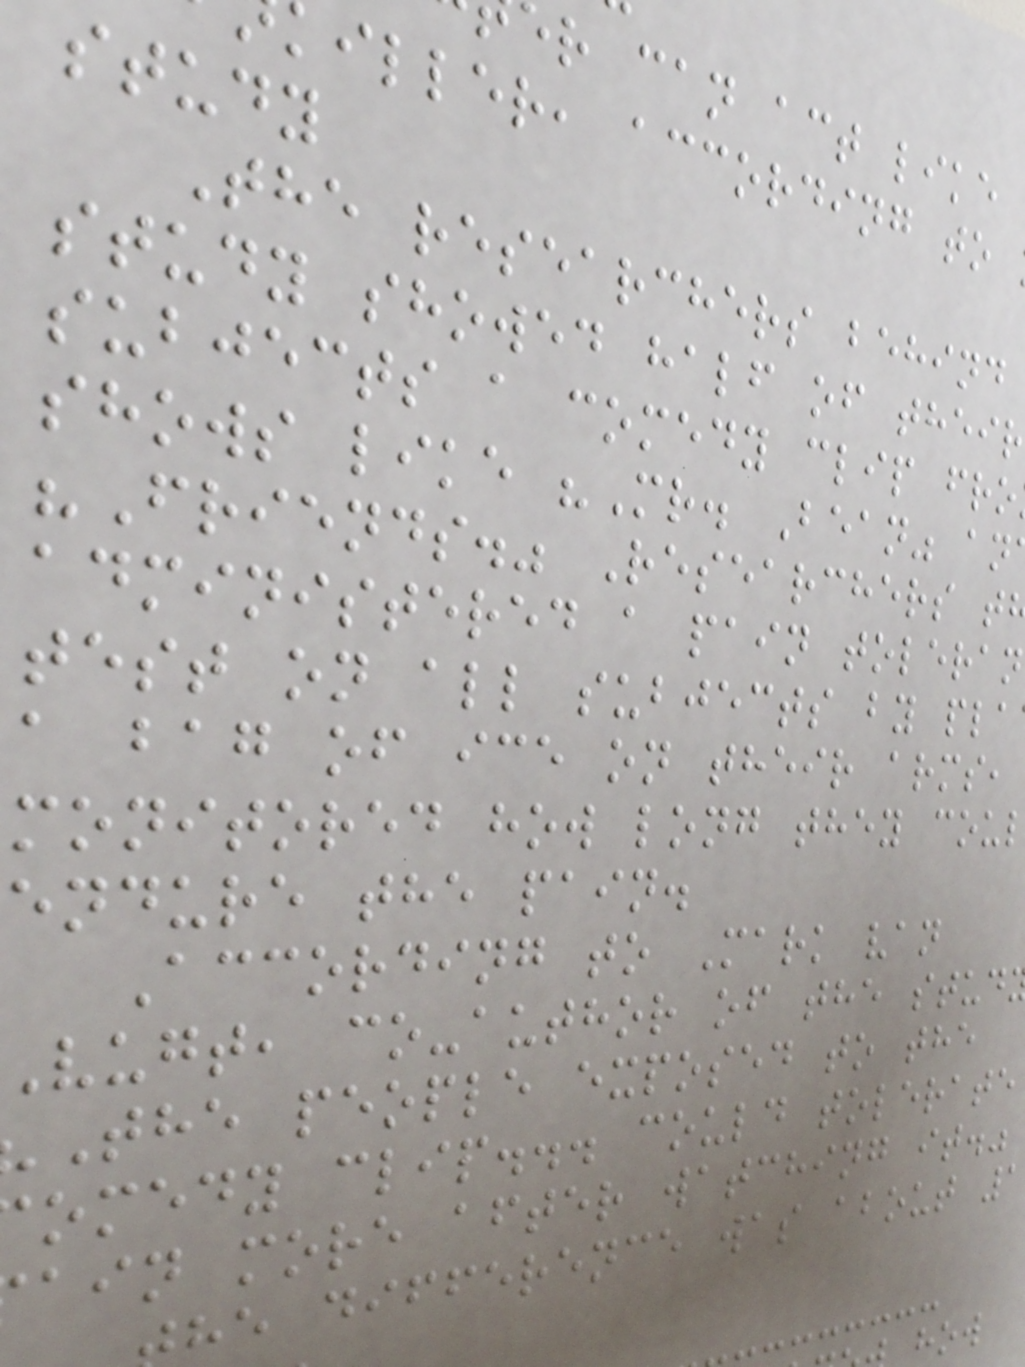r can act like
iller, according to
study
The researchers behind
study showed half of their
subjects a comedy clip fro
shows like "Mr. Bean" an
"Friends." Researchers t
administered a pain toleran
test on all subjects by pla
a bag of ice on their arms,
monitored how long they cou
endure the pain.
According to Mark van
vugt, co-author of the stud
The people exposed to the
omedy clip... could tolerate
ain more after watching it."
he difference was about 1
